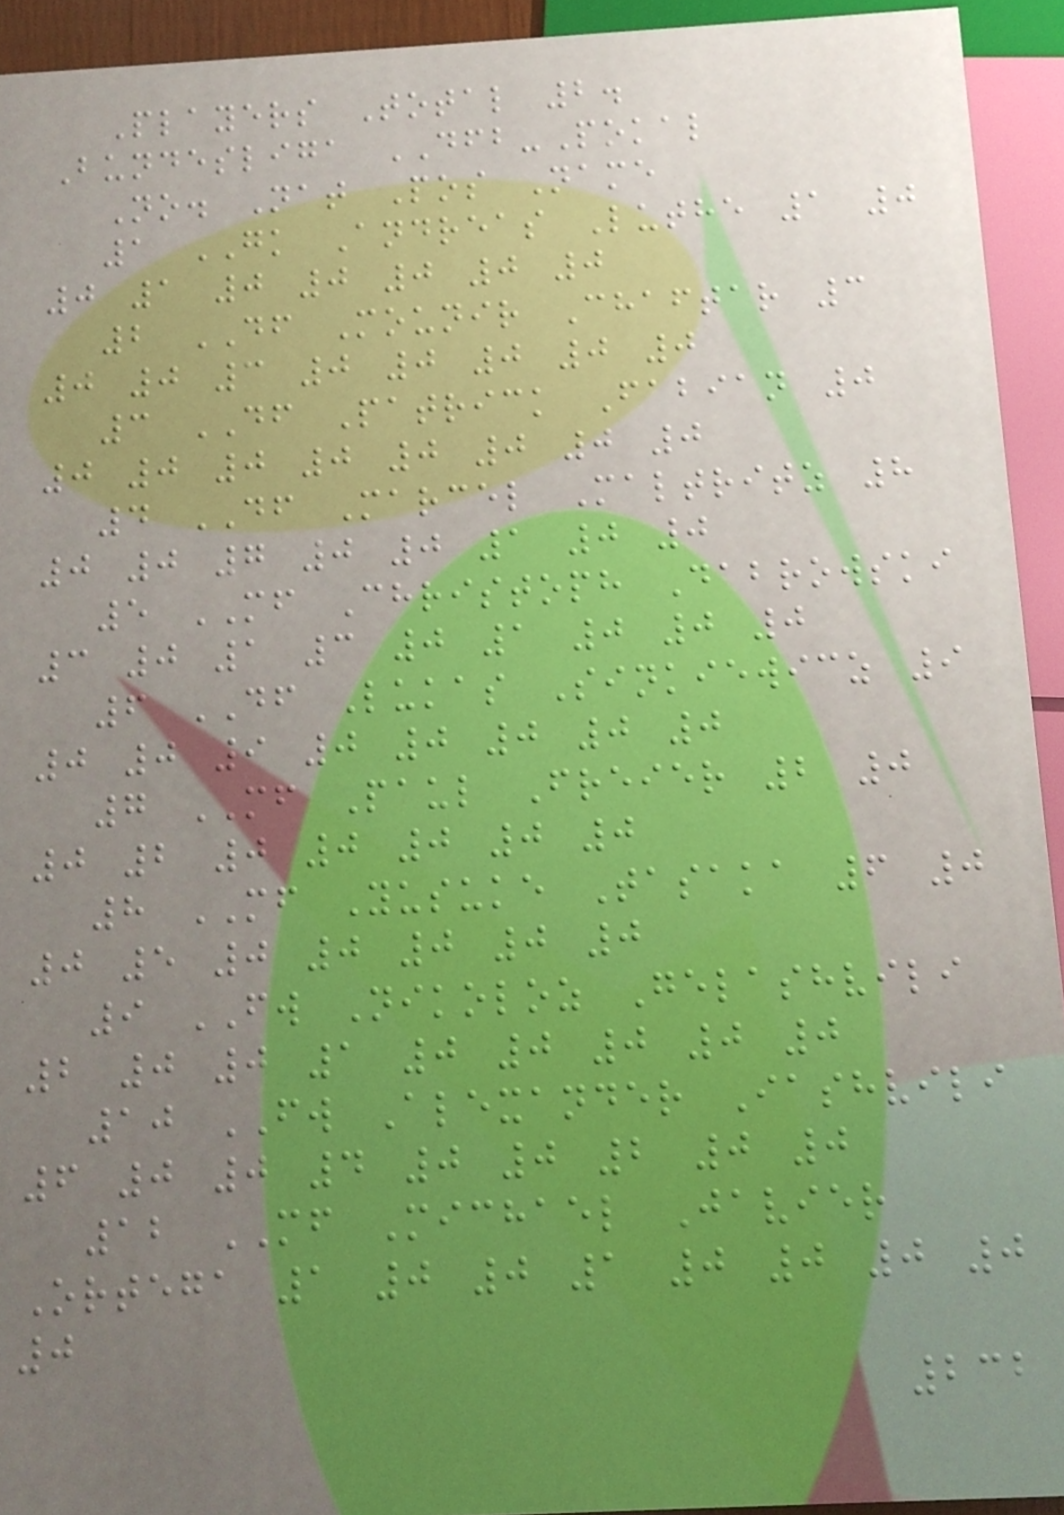Players Total 2.
Bundesliga DFB-Pokal
No. Nat Pos Name
1 GK Andreas Luthe 1 0
0 1 0 0 0 0 0
2 DF Mounir Chaftar 3
0 0 3 0 0 0 0 0
3 DF Patrick Fabian 0
0 0 0 0 0 0 0 0
4 DF Marcel Maltritz 8
0 0 7 0 0 1 0 0
5 MF Christoph Dabrowski
3 0 1 3 0 1 0 0 0
6 DF Lukas Sinkiewicz 9
0 0 9 0 0 0 0 0
7 MF Paul Freier 2 0
0 2 0 0 0 0 0
8 MF Yusuke Tasaka 6 0
0 5 0 0 0 0 0
9 FW Nikoloz Gelashvili
2 0 0 1 0 0 0 0 0
10 FW Alexander Iashvili
6 0 0 4 0 0 2 0 0
12 MF Michael Javier
Ortega 1 0 0 1 0 0 0 0
0
232
